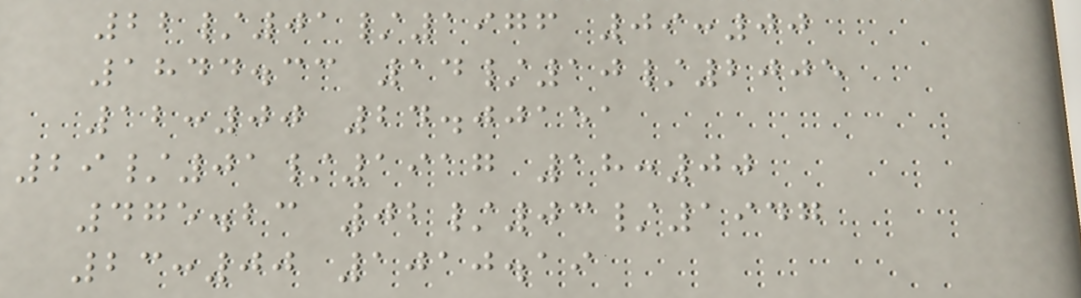22/01/1976 09:00
1844.33 14/10/2005
12:00 24.00151
29/01/1917 18:00
475.23 02/03/1947
23:00 1010.19
